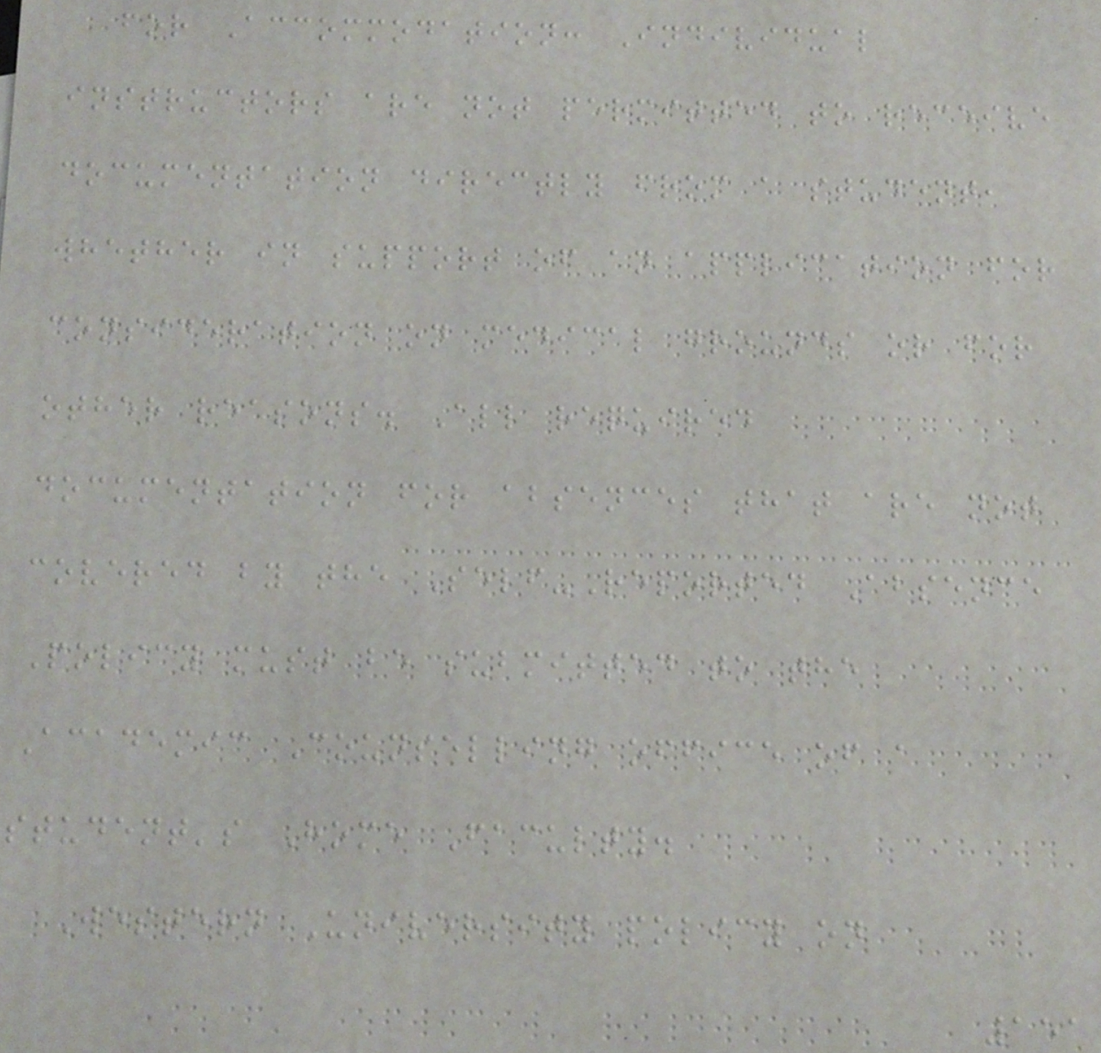for Accommodation: Individual
instructors are not permitted to receive
documentation directly from a student,
whether in support of an application for
consideration on medical grounds or for
other reasons. All required
documentation for absences that are not
covered by the Self-Reported Absence
Policy must be submitted to the
Academic Counselling office of a
student's Home Faculty.
Western University policy on
151
